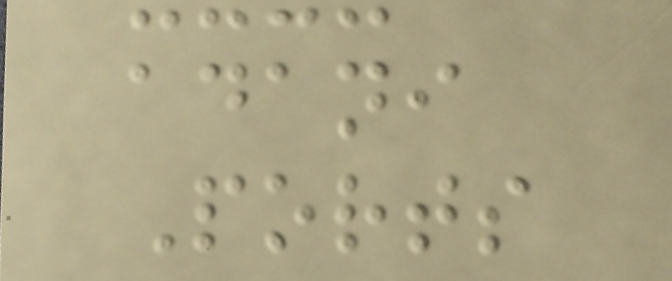adani
Ports
